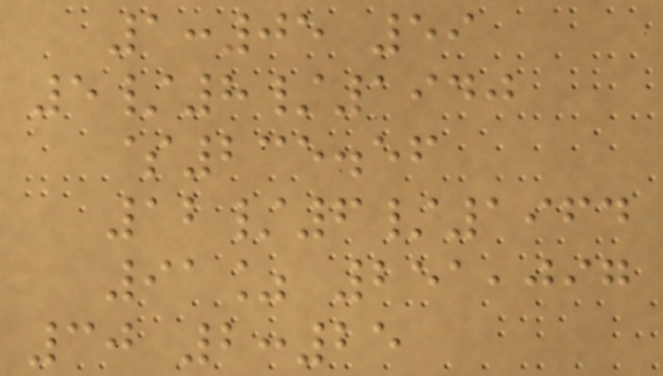1:05 59
5/8/1940
$235.56
12/6/1964
91% 251,097
30 2:25
